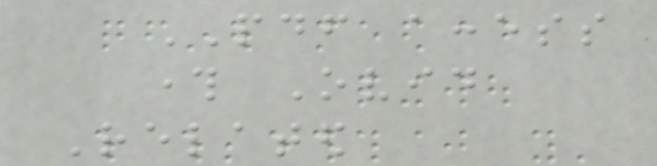PDF access
through Ovid
Related
